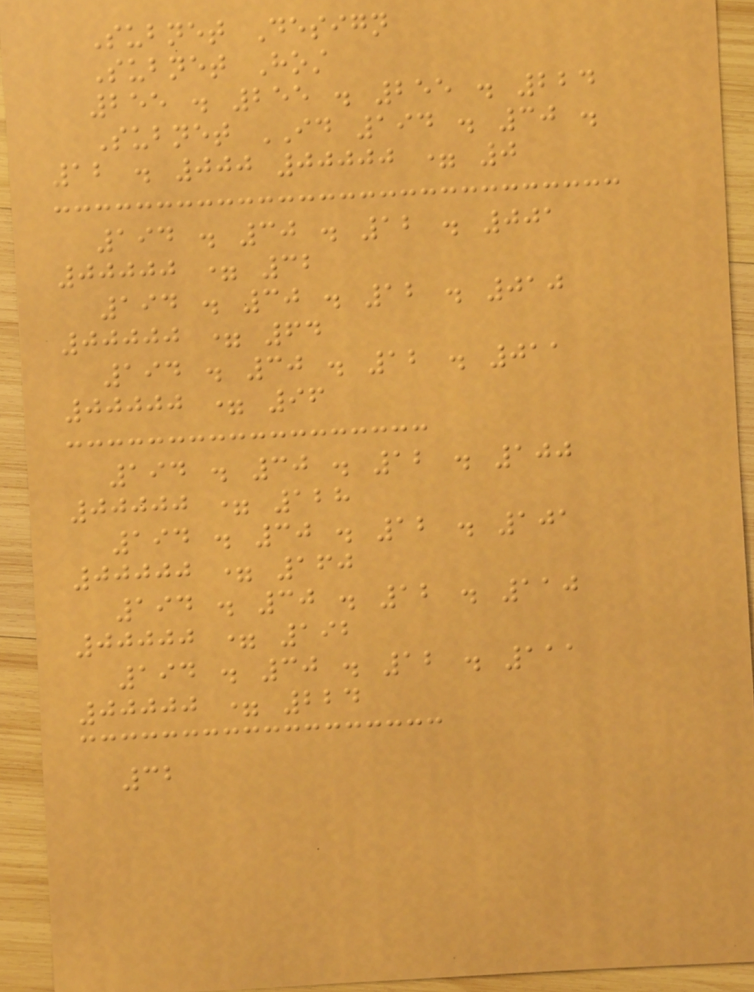Subnet Design
Subnet Host
255 . 255 . 255 . 224
Subnet ID 194 . 30 .
12 . 000 00000 = 0
194 . 30 . 12 . 001
00000 = 32
194 . 30 . 12 . 010
00000 = 64
194 . 30 . 12 . 011
00000 = 96
194 . 30 . 12 . 100
00000 = 128
194 . 30 . 12 . 101
00000 = 160
194 . 30 . 12 . 110
00000 = 192
194 . 30 . 12 . 111
00000 = 224
32
